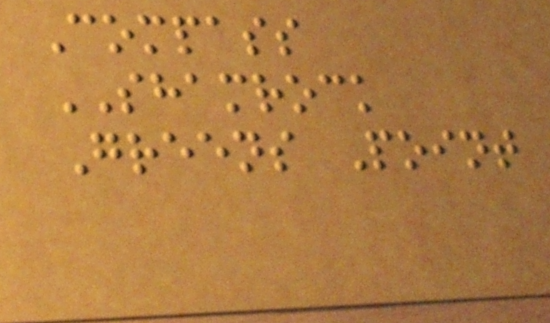Compass
SHAMROCK
Greens Point
